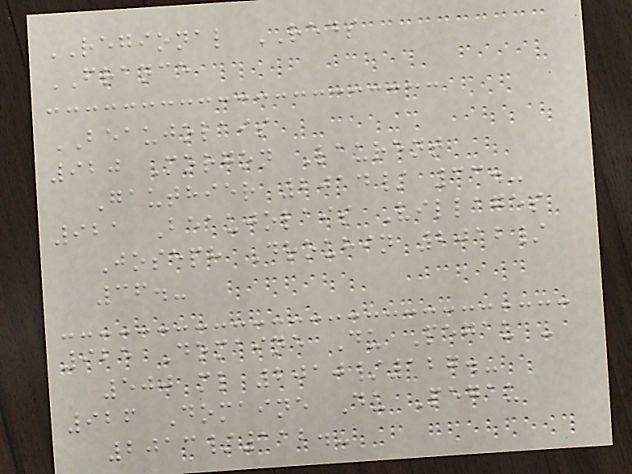REGIONAL REDS
FRANCE
BEAUJOLAIS
920 Morgon Laurent
Gauthier 2014/ 33.-
921 Beaujolais Villages
Joseph Drouhin 2012/
36.-
925 Domaine Du Pegau -
500 ml 2010/127.-
926 Domaine Du Pegau
2013/112.-
